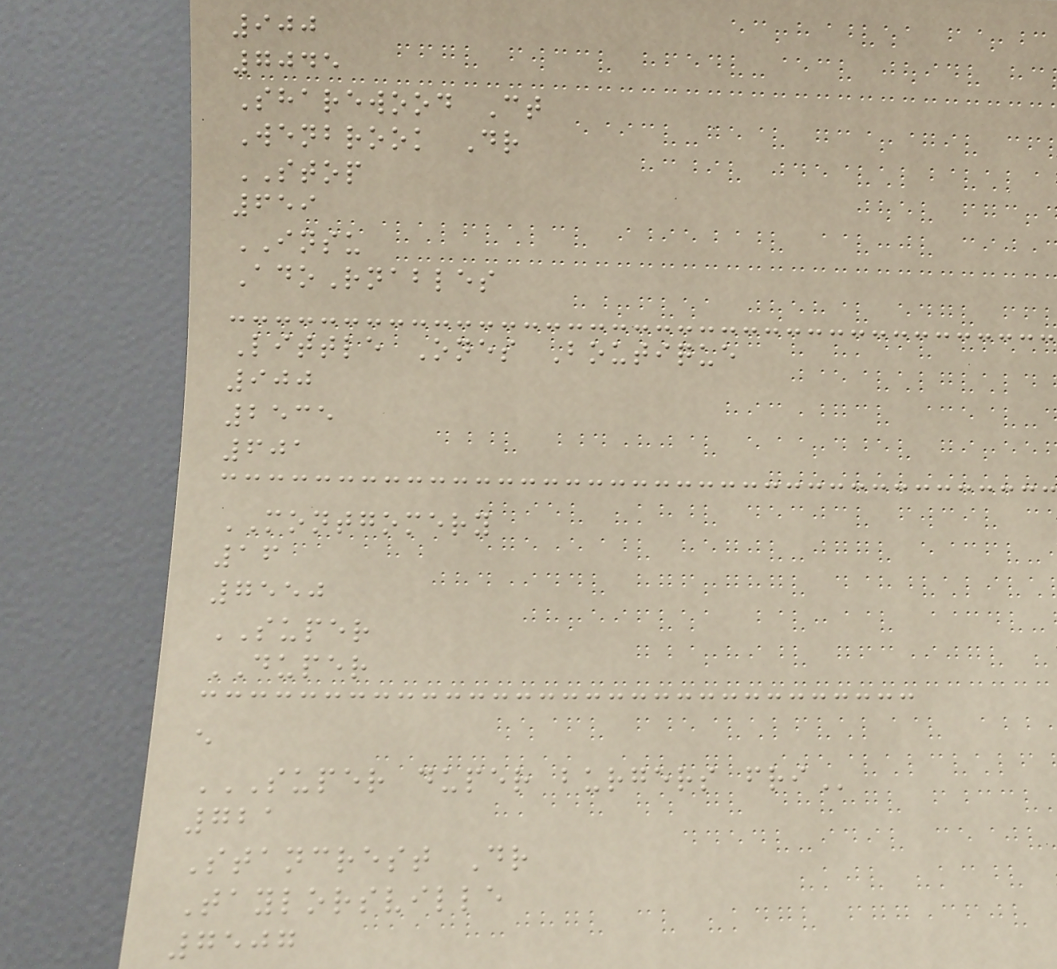900
7045
Sharewood Ct
Wenbrook Dr
STOP
659
INSU
AdoRnables
Little Ones Boutique
900
2535
601
MONTGOMERY
16
7550
SUPER
DUPER
e
SUPER DUPER BURGERS FRI
721
Stancrest Dr
Taylorsville
7507
